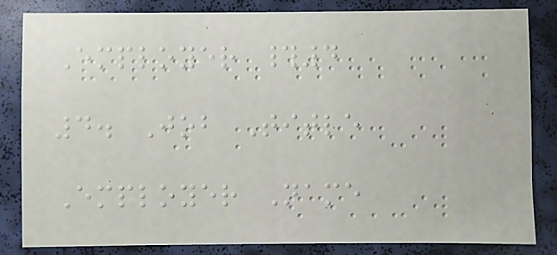Employer #4
4. Job Title
Employer Name
